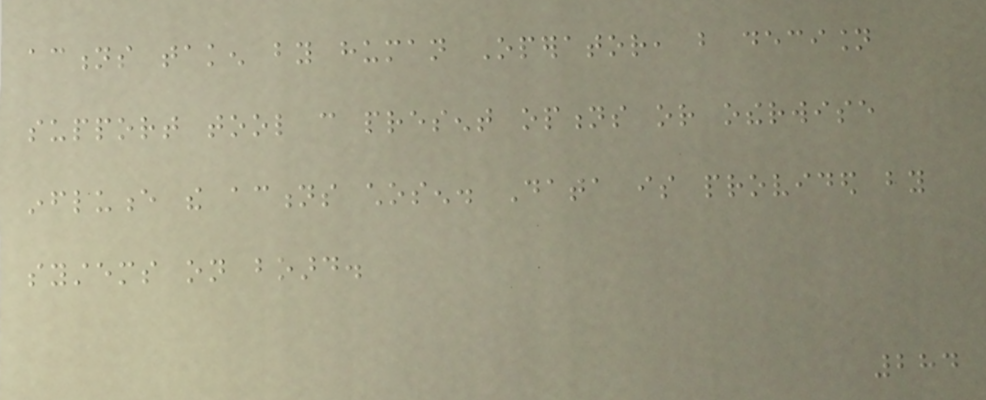actions taken by human Operator, but decision
support tool can present options or otherwise
influence the actions chosen. Data is provided by
systems on board.
284
